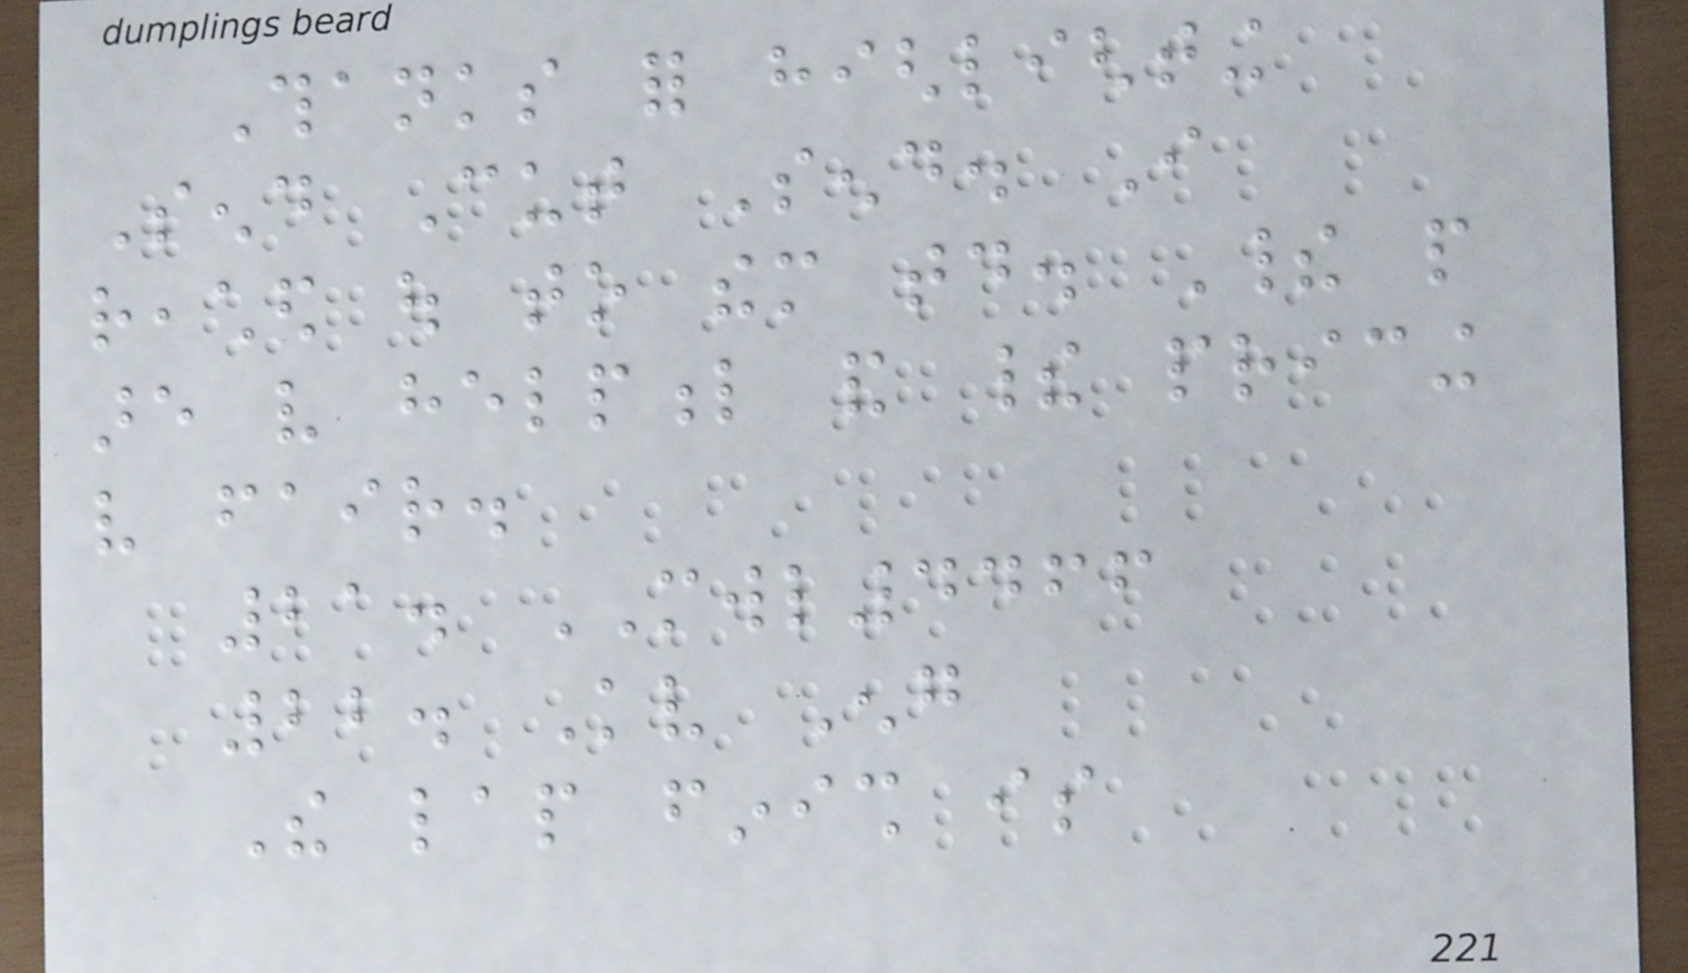Thanks for highlighting
Send Cut Send. I
reached out to them today. Their people
are very helpful and their pricing
very fair.
21. MWL4466
22. Kv Eng
The lap finish is
